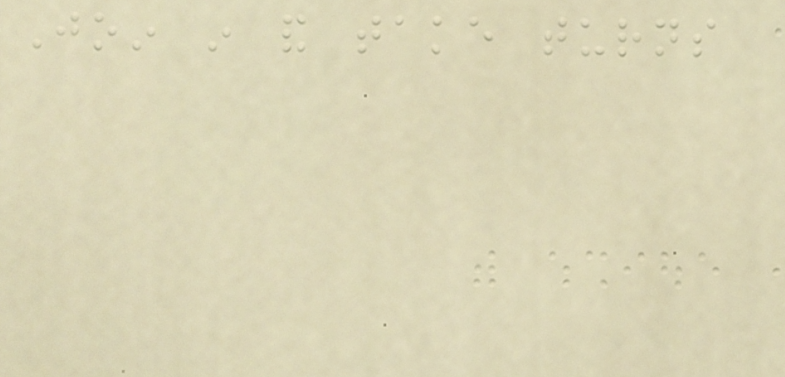Join in and take turns
